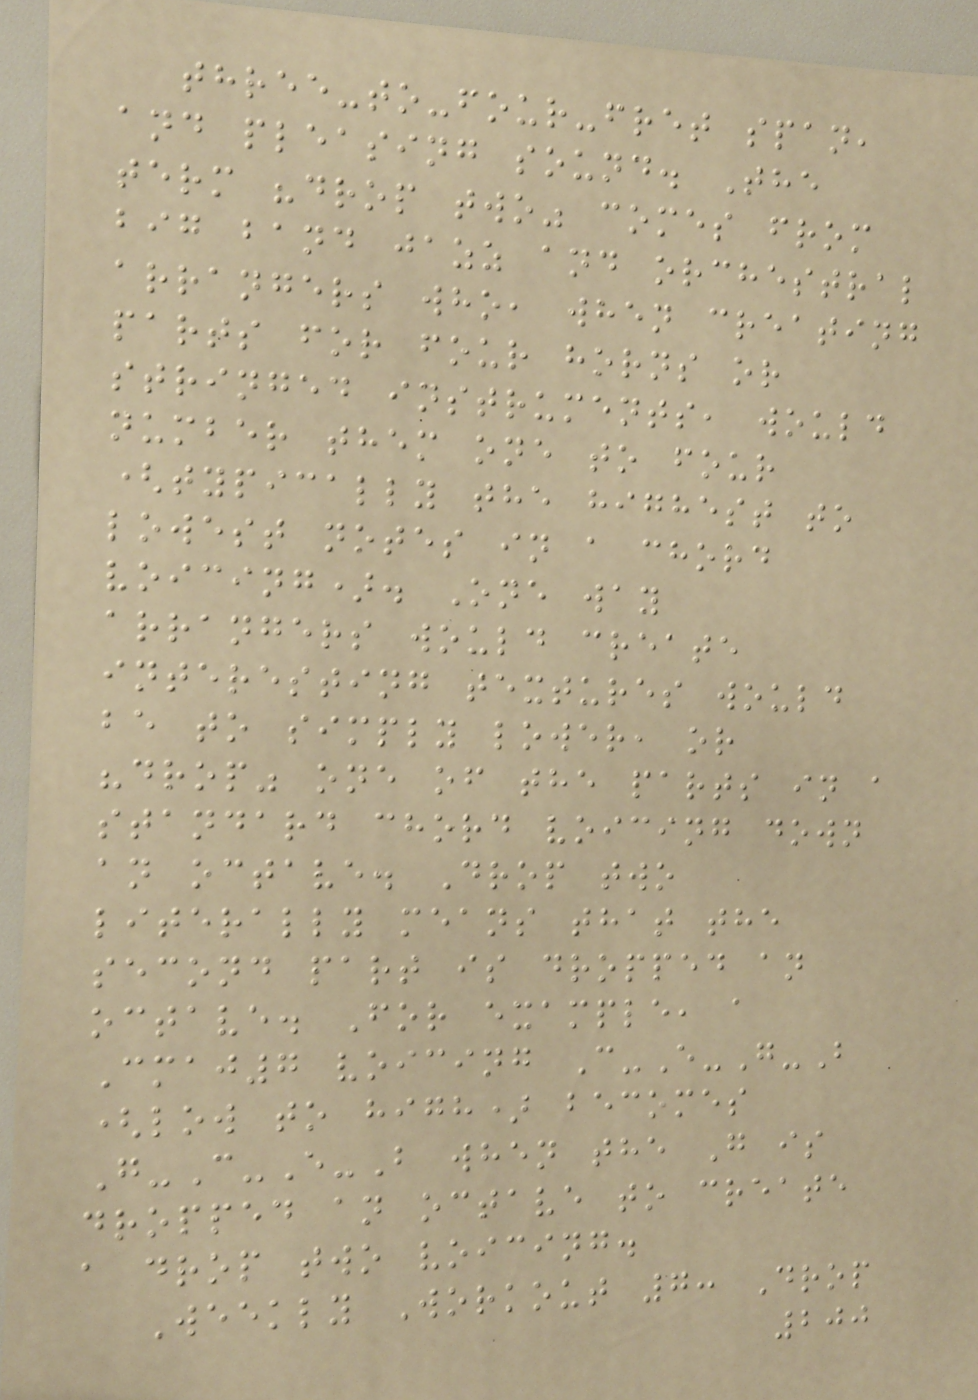three-to-four-fret span,
and pleasing sound. The
term "drop two" comes from
big band jazz and orchestral
arrangers who, when creating
parts for four horns or
stringed instruments, would
number them one to four
(typically the highest to
lowest notes in a chord
voicing). One way
arrangers would create
interesting textures would
be to simply lower, or
"drop" one of the parts in a
standard chord voicing down
an octave. Drop two
literally means that the
second part is dropped an
octave. For example, a
Cmaj7 voicing C-E-G-B
(low to high) becomes
G-C-E-B when the G is
dropped an octave to create
a drop two voicing.
Weekly Workout 7: Drop
200
